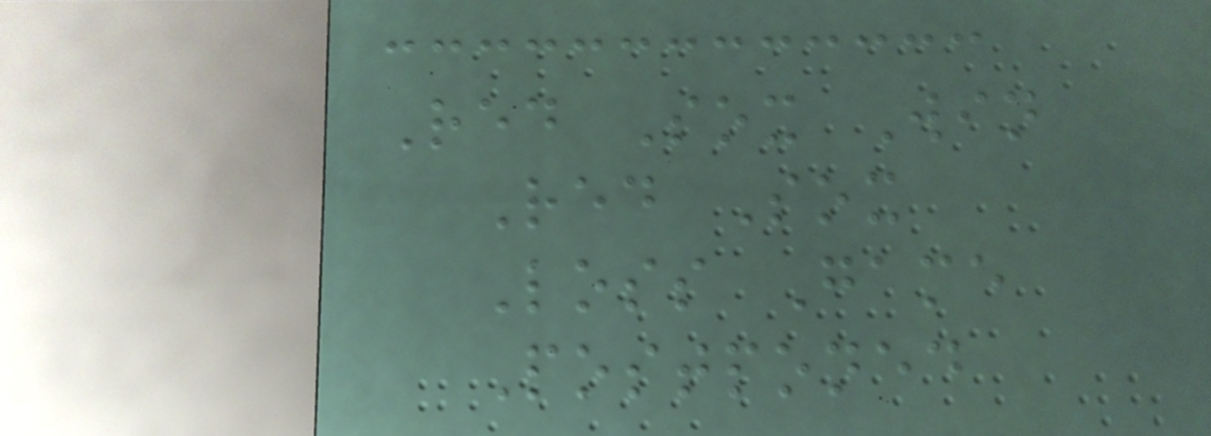Red Sox Win
Red Sox
Loss Game
Postponed
